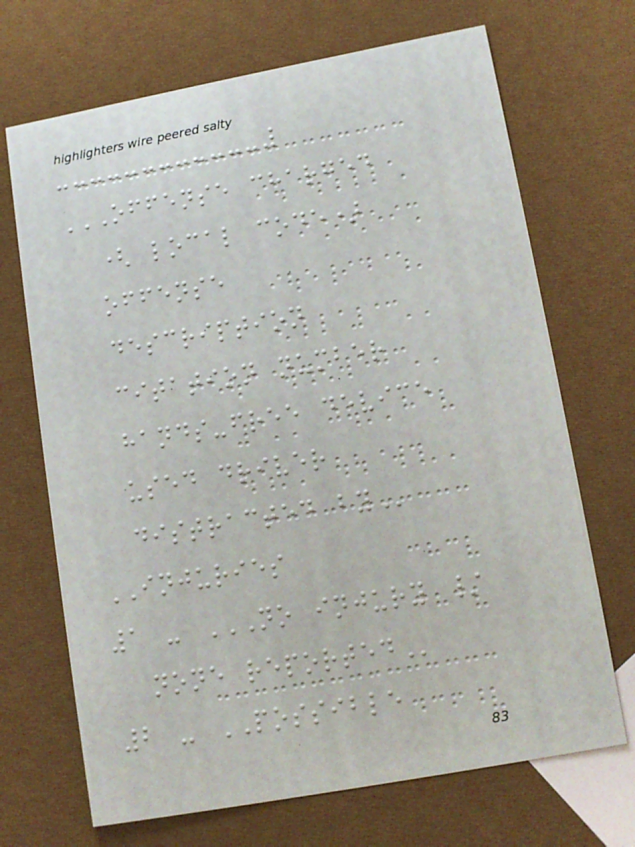OFFENSE CHARGED
( LOCAL CODE)
OFFENSE
DESCRIPTION
CITATION NUMBER
HANDS-FREE DEVICE
USED DRIVER
DISTRACTED BY
INJURIES
1 - NO INJURY /
NONE REPORTED
2 - POSSIBLE
